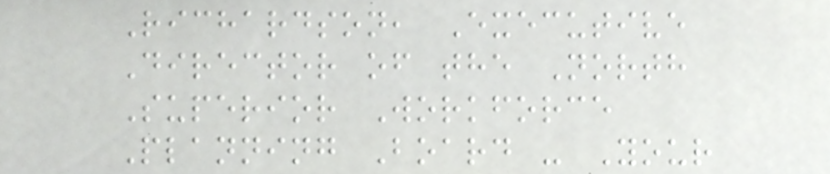Richardson, Executive
Director of the North
Superior Workforce
Planning Board - Your
